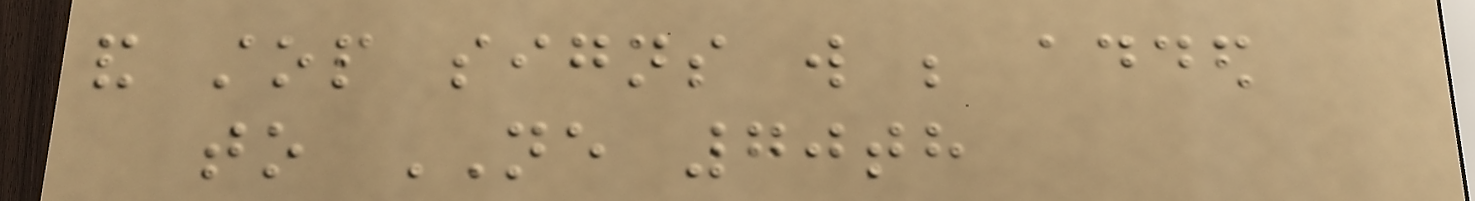and stop signs will be added
to NE 70th
